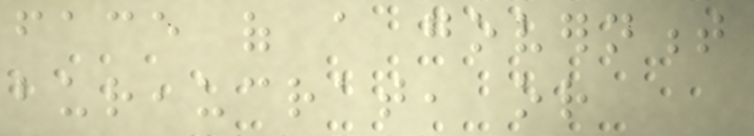face of a government
bureaucrat, or
